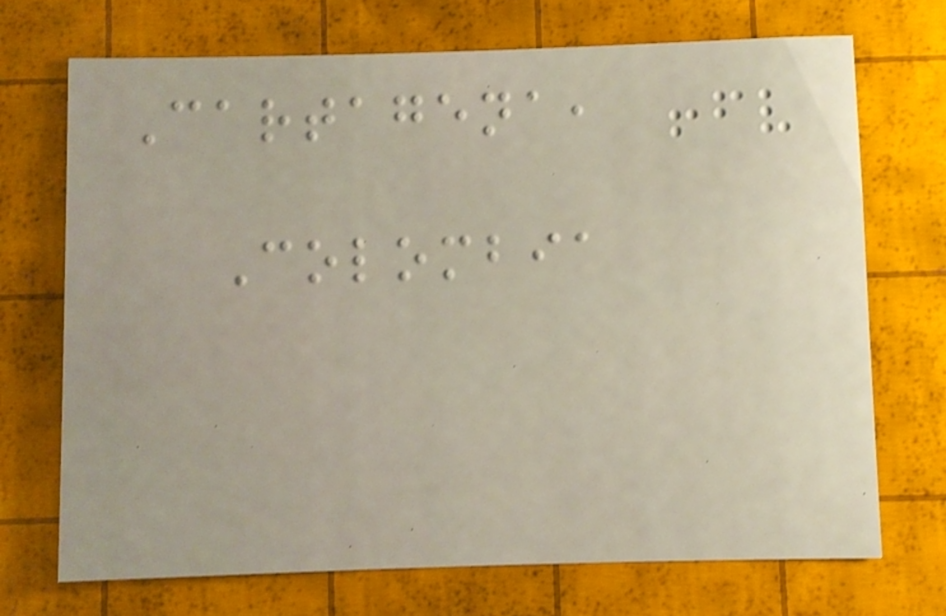Cartagena,
Colombia
